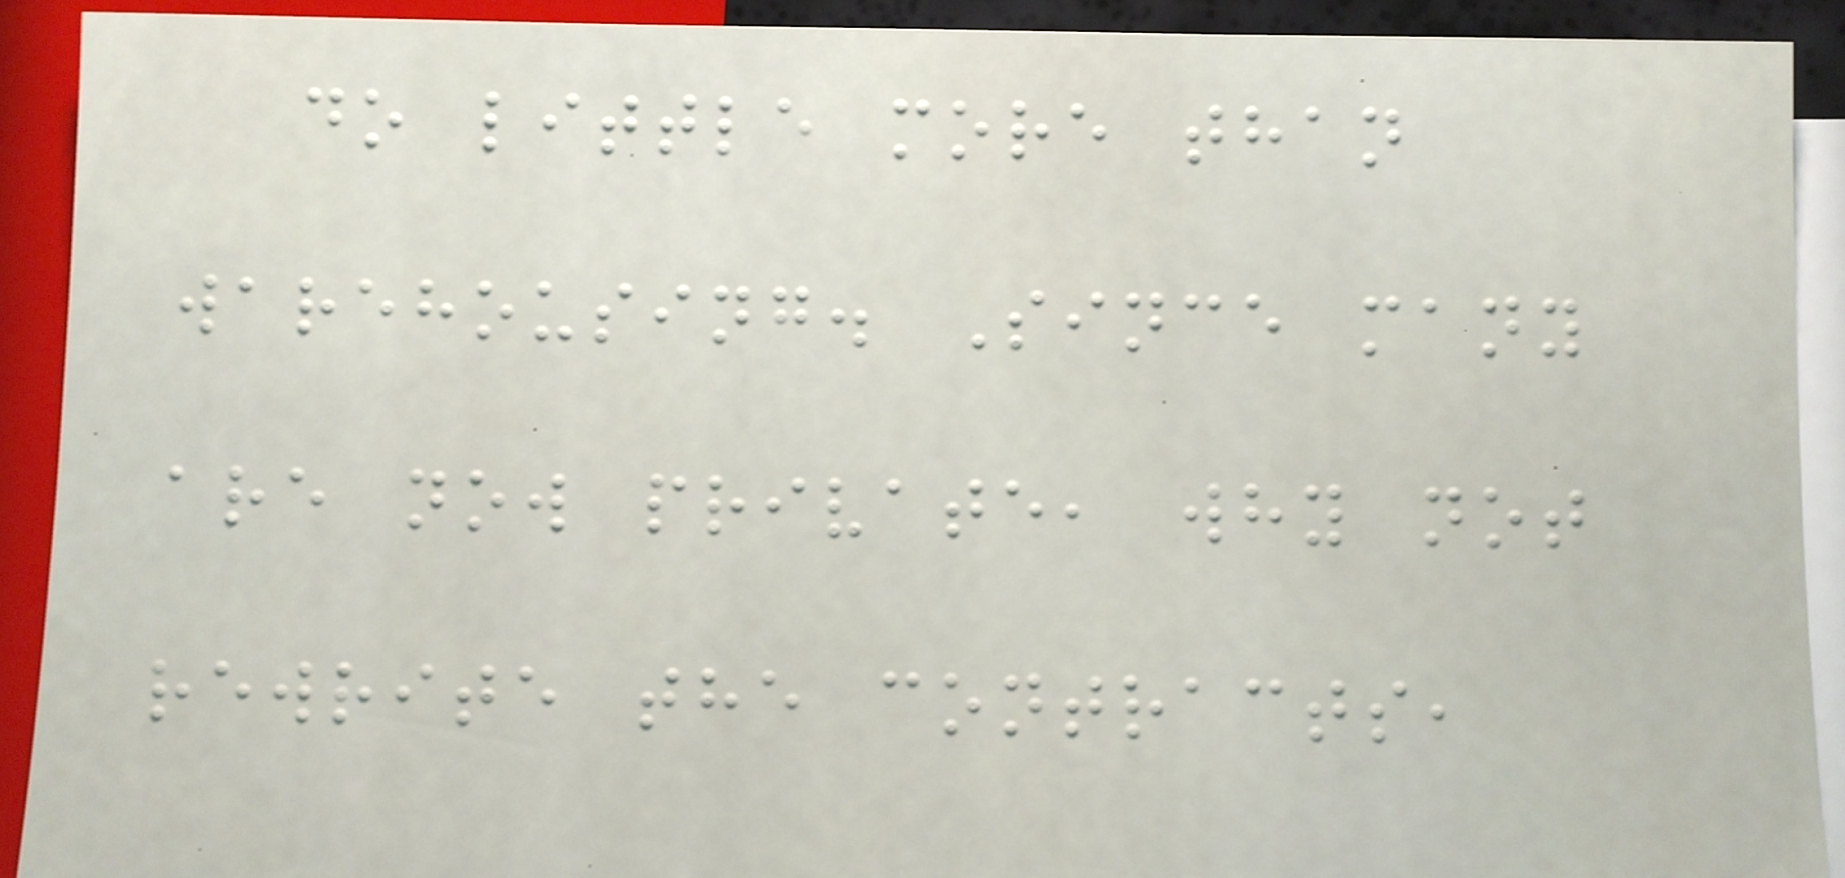do little more than
warehousing. Since many
are now private, why not
rewrite the contracts,
